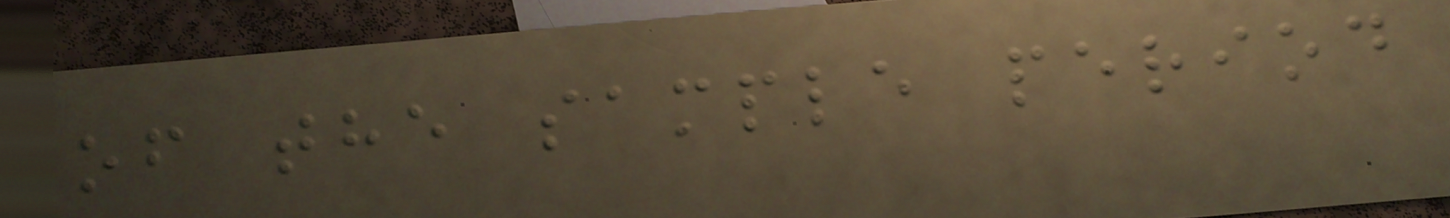of the sample period
